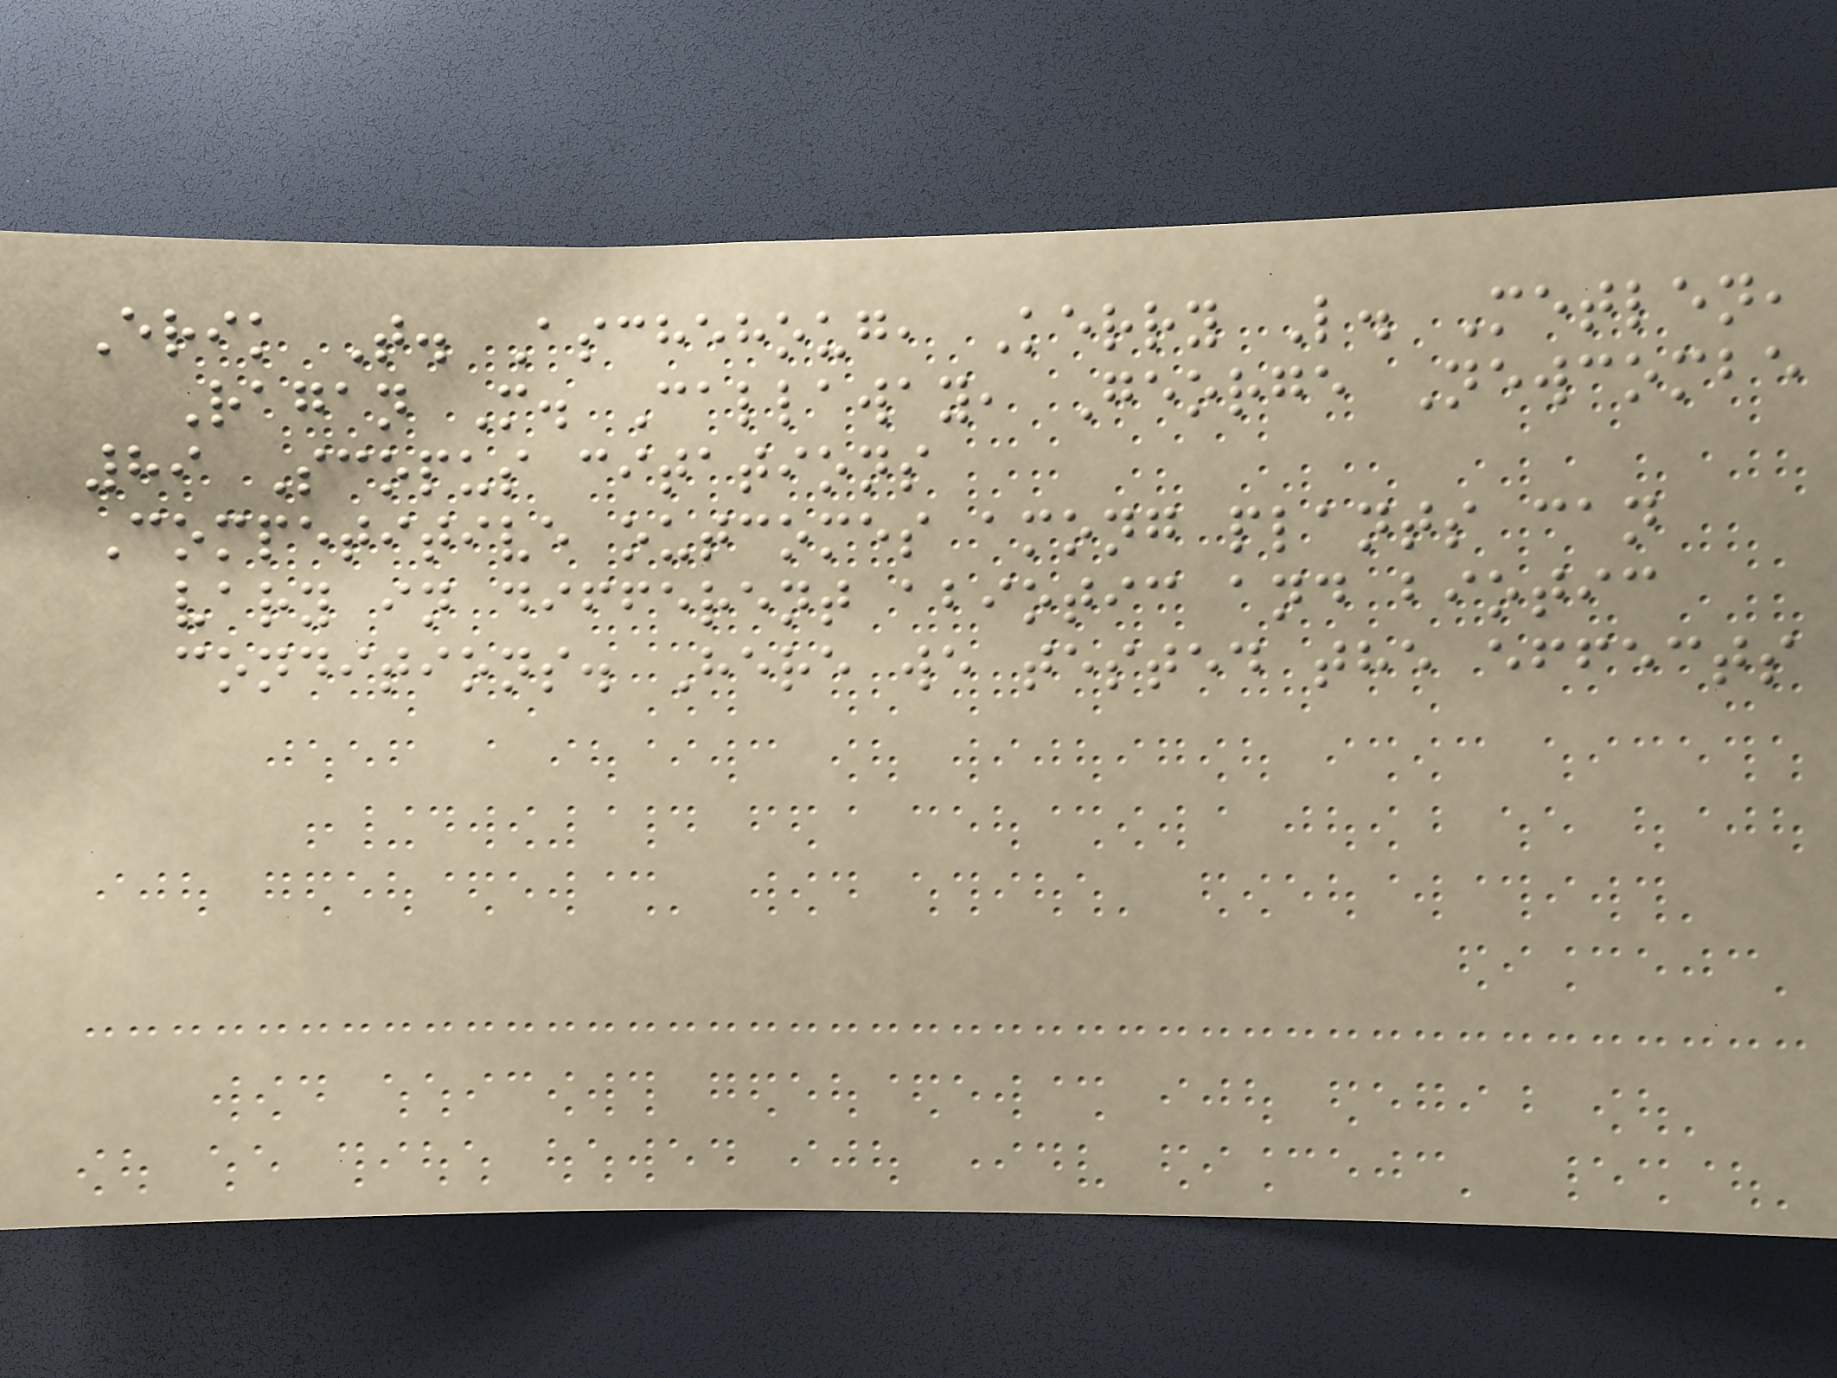Erik T. Aschehoug, Kerry L. Metlen,
Ragan M. Callaway, George Newcombe
89 Scopus citations
Competitive outcomes among plants can
vary in different abiotic and biotic
conditions. Here we tested the effects
